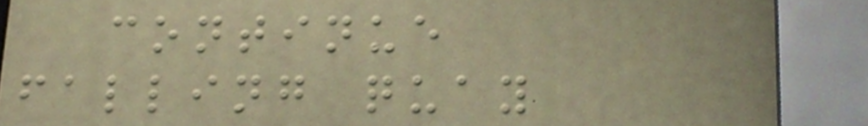continue
falling quay
